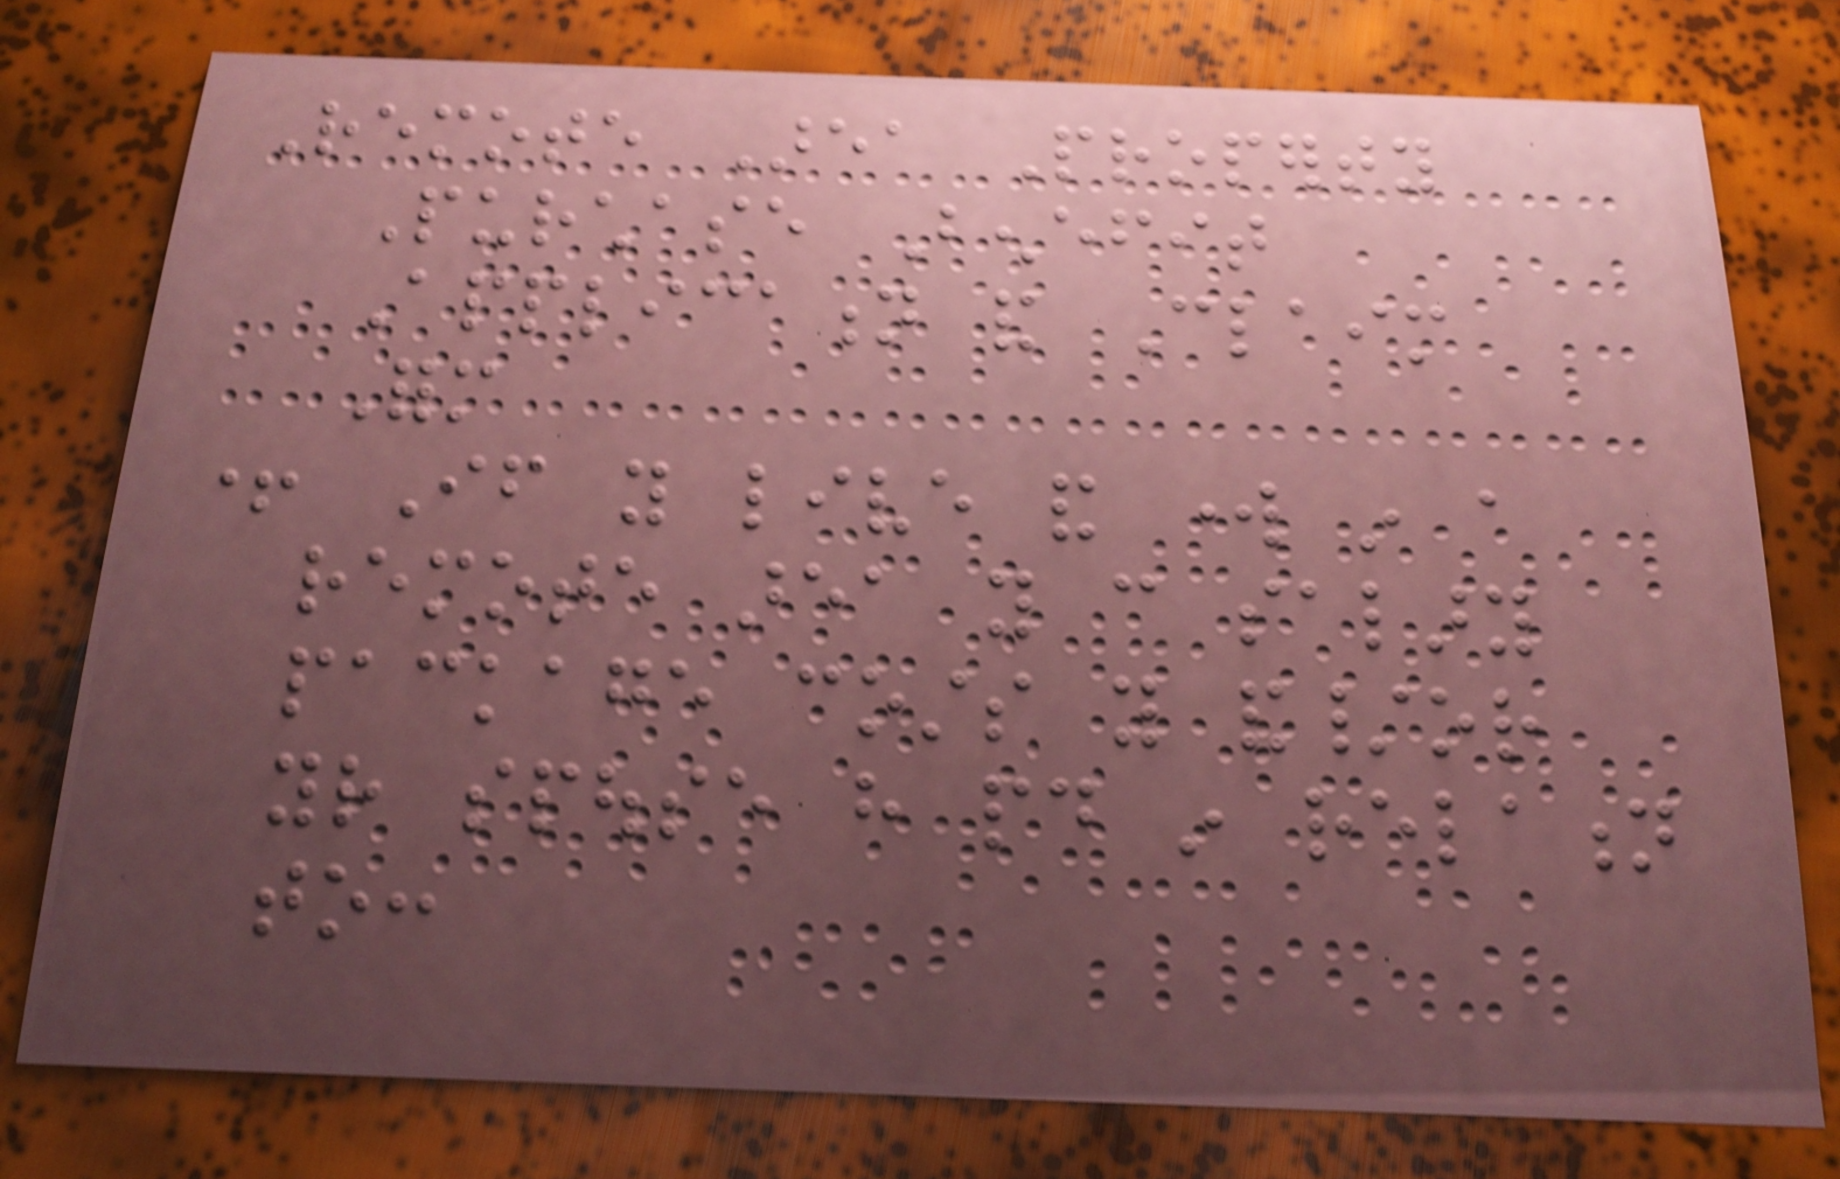Remote Area Property
Purchase Benefit
Application and Claim
Form
+ If you live and work in a
remote area you can salary
package costs you and/or
your spouse have paid in relation
to:
